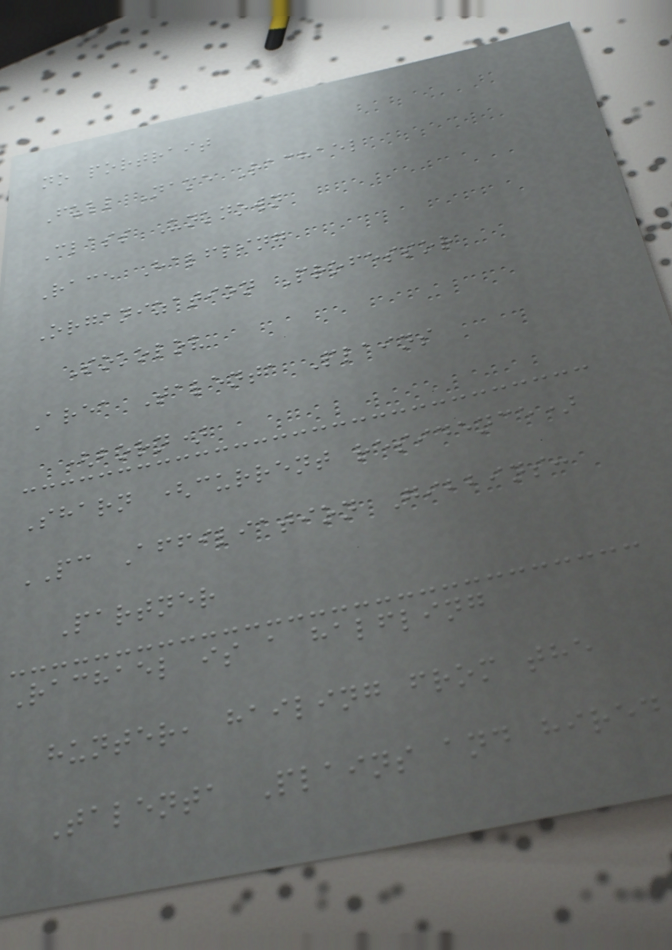no portrait
Full Name Rachael
Class Unknown
Race Halfling
Organization Professor
Sokolov
Area Talenta Plains
(born)
Sharn (current residence)
PC Affiliation Gibbins:
Partner
Rachael is a halfling
hunter, hailing from the
Talenta Plains and hired
